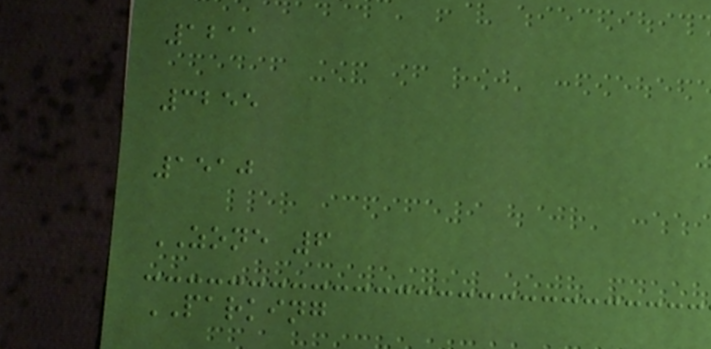1211
3255
1510
ZONE 6
PARKING
